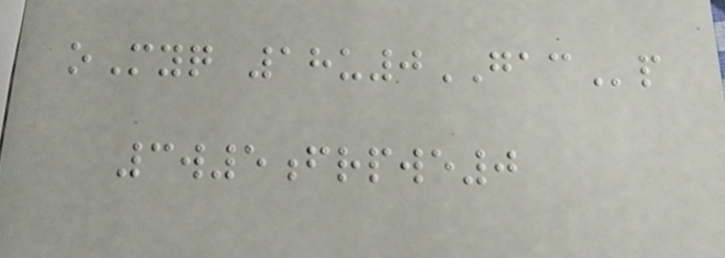oMyq 18u0GACp
3w5frpwe0
